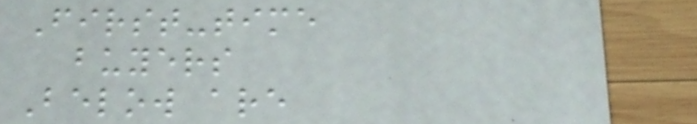First-time
buyers
Below are
